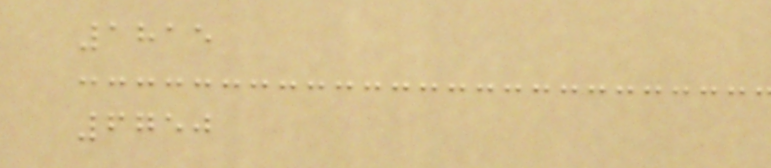1815
6750
